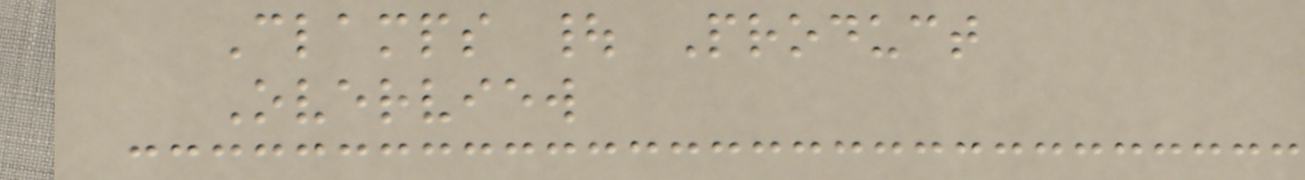Clamps | Product
Overview
